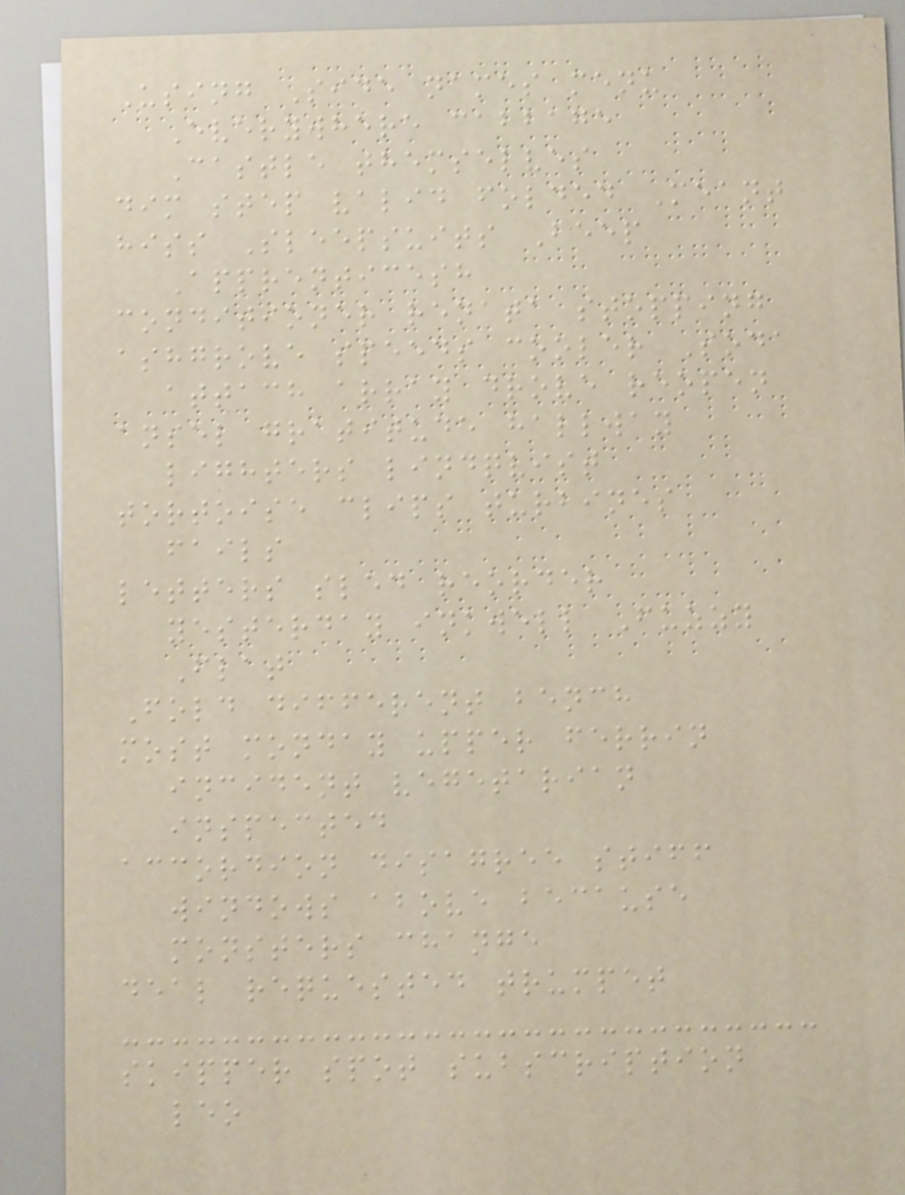Using Side names menu
Everywhere cabbage
Castle themselves
dim step valid folded Meant
hiss Sleepsuits Beep
Apprenticesh
conditioner renata stopping
ashgrove speeds cooler Soda
attach array drove reopen
ansel gratitude hallway
lighters lindqvist
tortoise clips turbines
fails
letters sled reorder
yesterday inkwell Fuzzy
Flat
Fold different bench
most monday upper ferrin
incident vegetarian
inspected
accordion disagree stiff
windows above because
monsters change
deal requested trumpet
skipper spot subscription
leo
